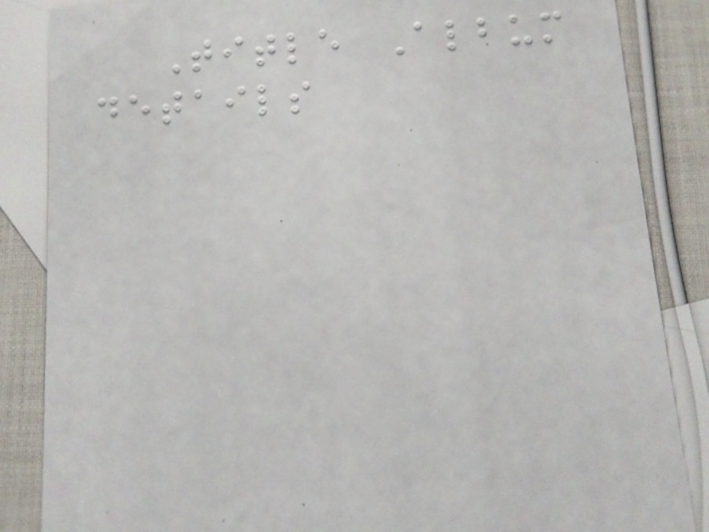Title Album
details
